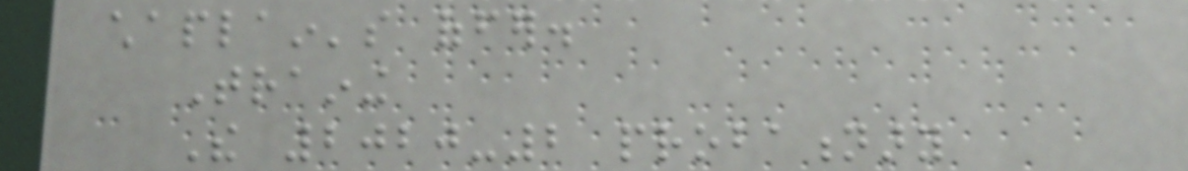chaplain's offer.
Training
The 2020-2 probationary
